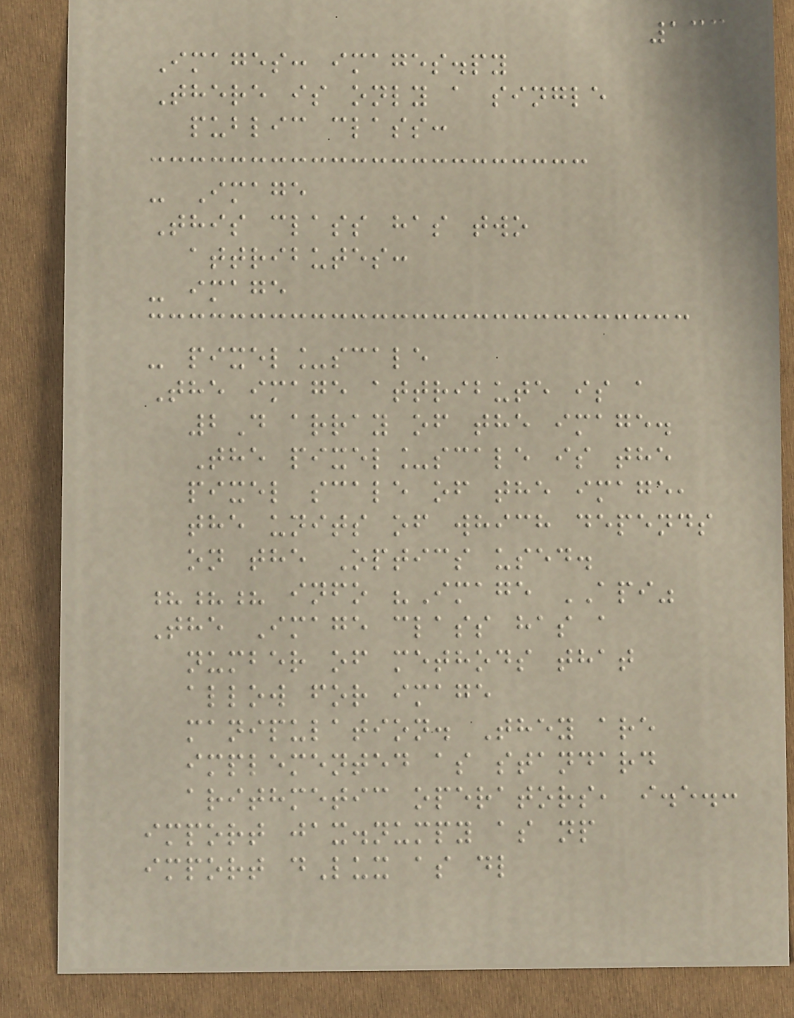133
Images: images.py
There is only a single
public class:
- Image
This class has two
attributes:
- image
- pixel_scale
The image attribute is a
2D array of the image.
The pixel_scale is the
pixel scale of the image,
the units of which depends
on the Optics used.
??? info "Image API"
The Image class has a
number of methods that
allow for image
manipulation. They are
implemented as standard
arithmetic operators, i.e.:
import jax.numpy as np
import dLux as dl
